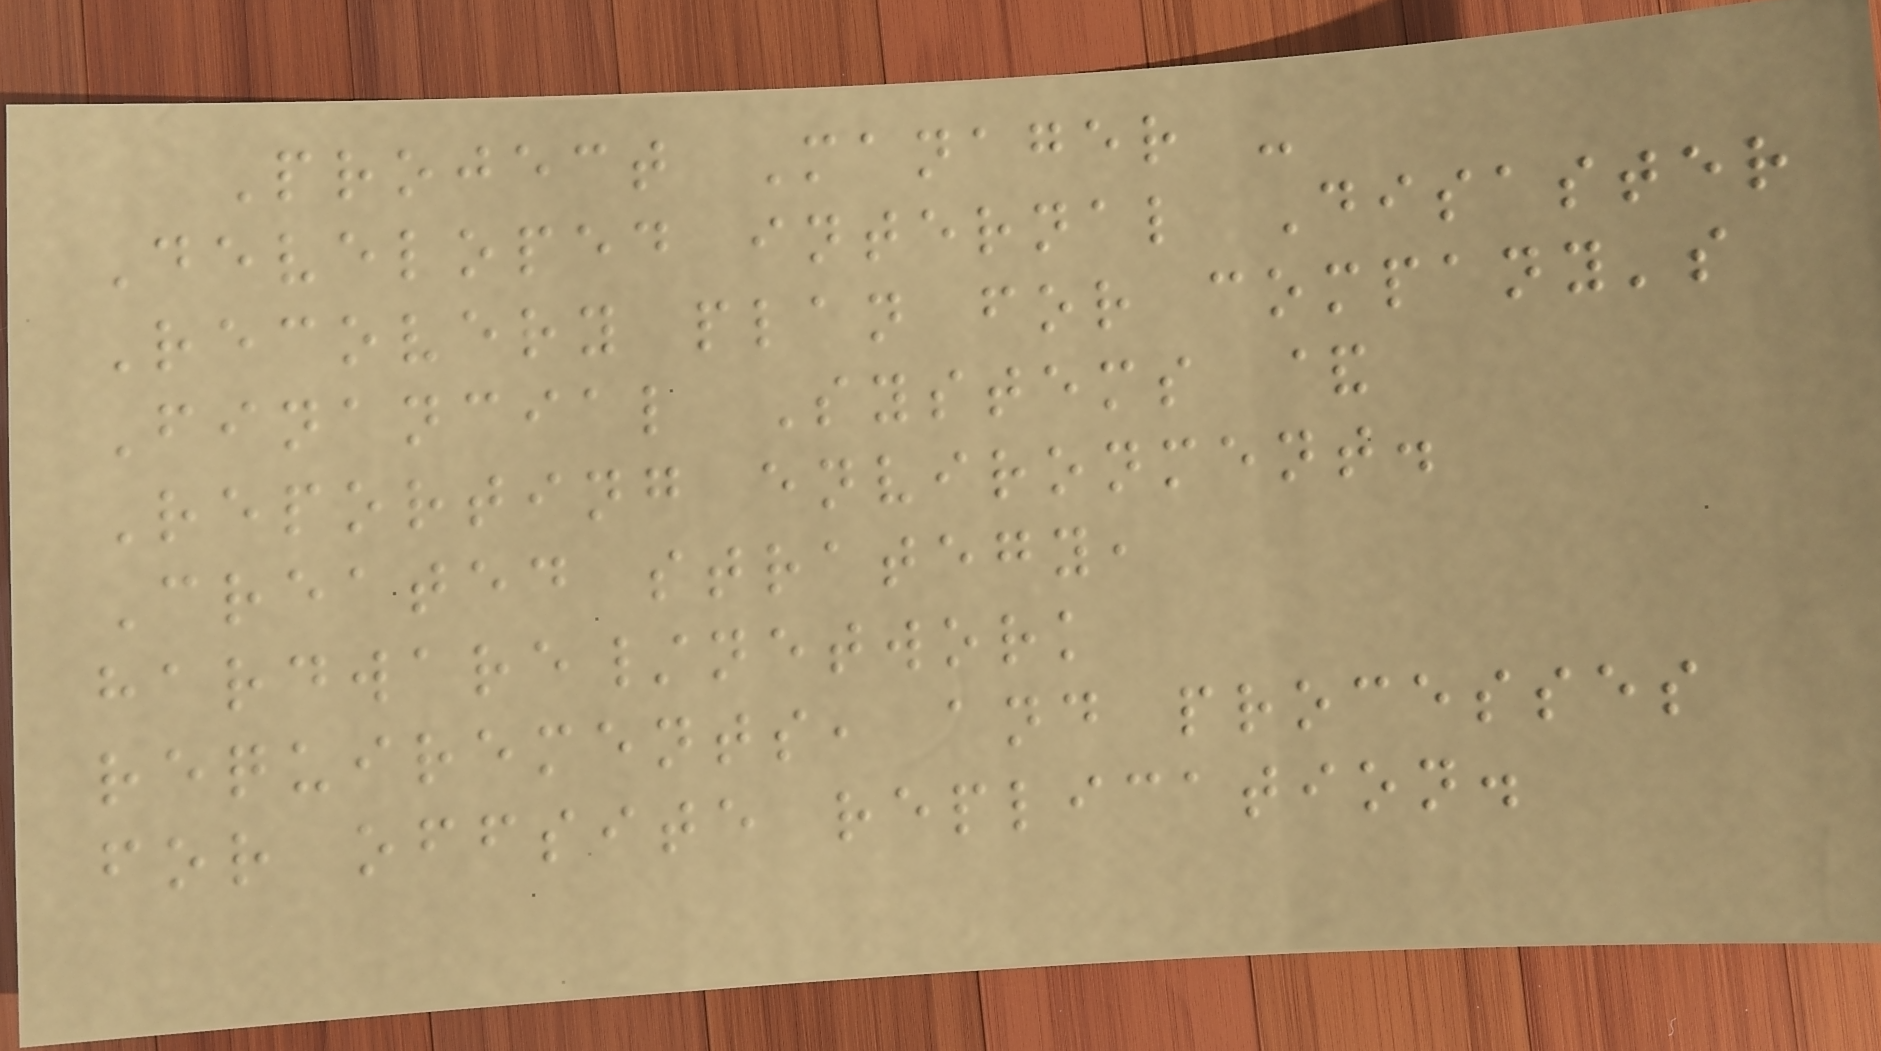Project Manager -
Developed internal Disaster
Recovery plan for company's
Financial Systems &
Reporting environment.
Created strategy,
hardware/network
requirements, and processes
for offsite replication.
